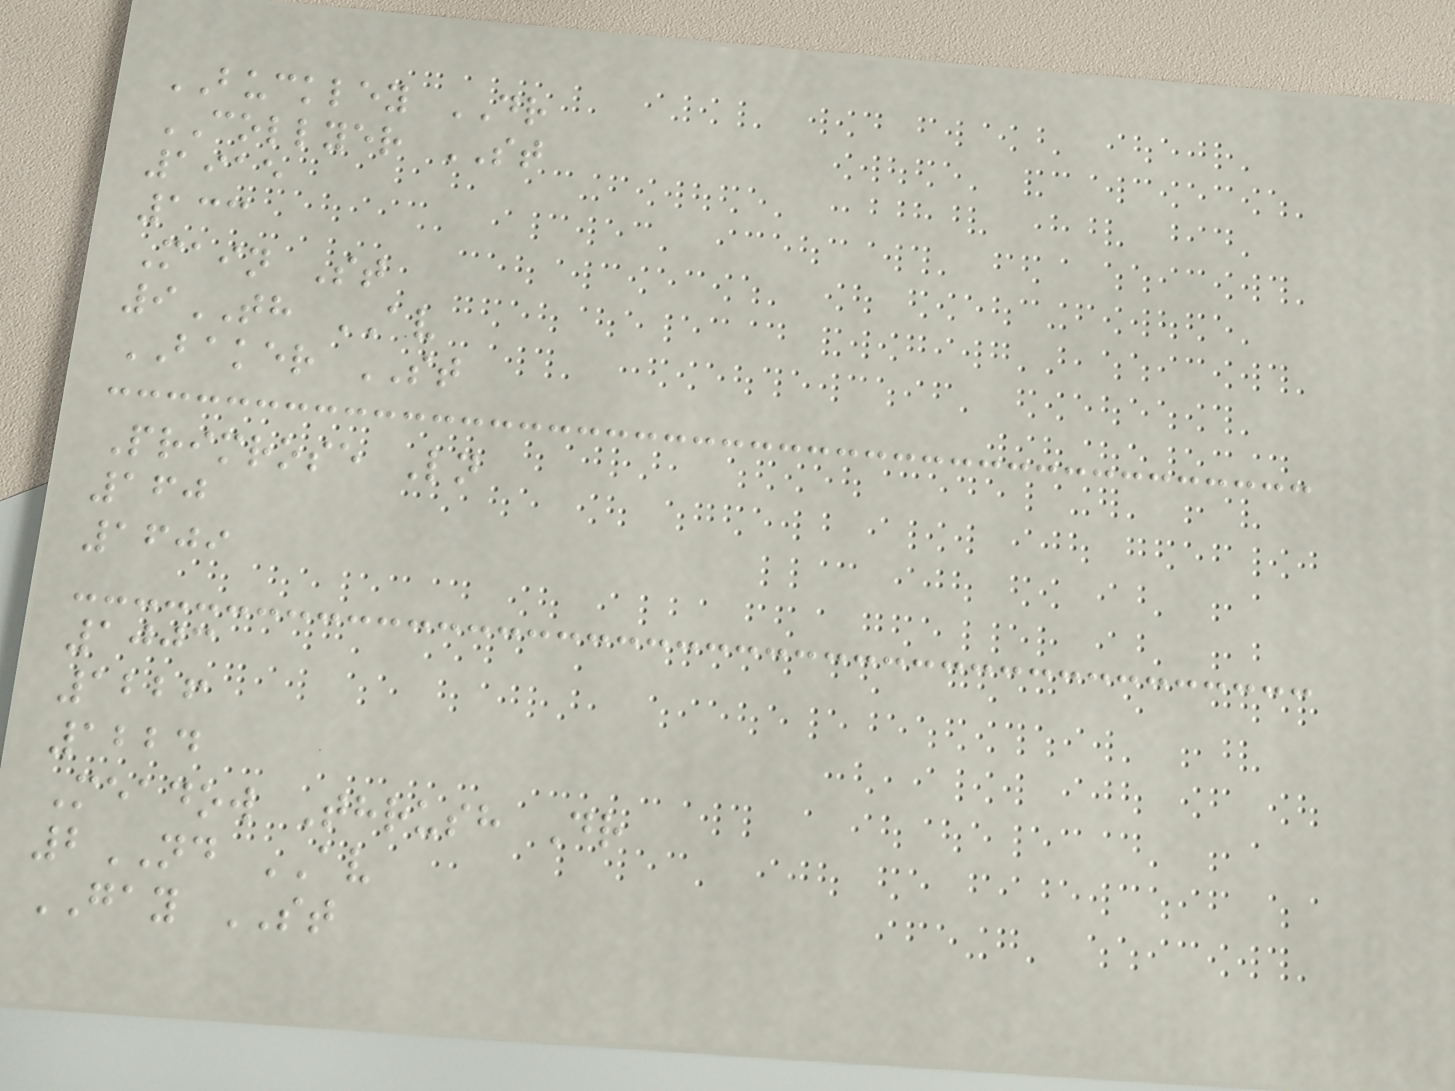BUCKLEY DR
COLLYER ST
1915
133
Main St
9TH AV
BAKER ST
Primrose Ln
160
1609
1003
1226
1224
Meadow Thrush Dr
2ND AV
GAY ST
